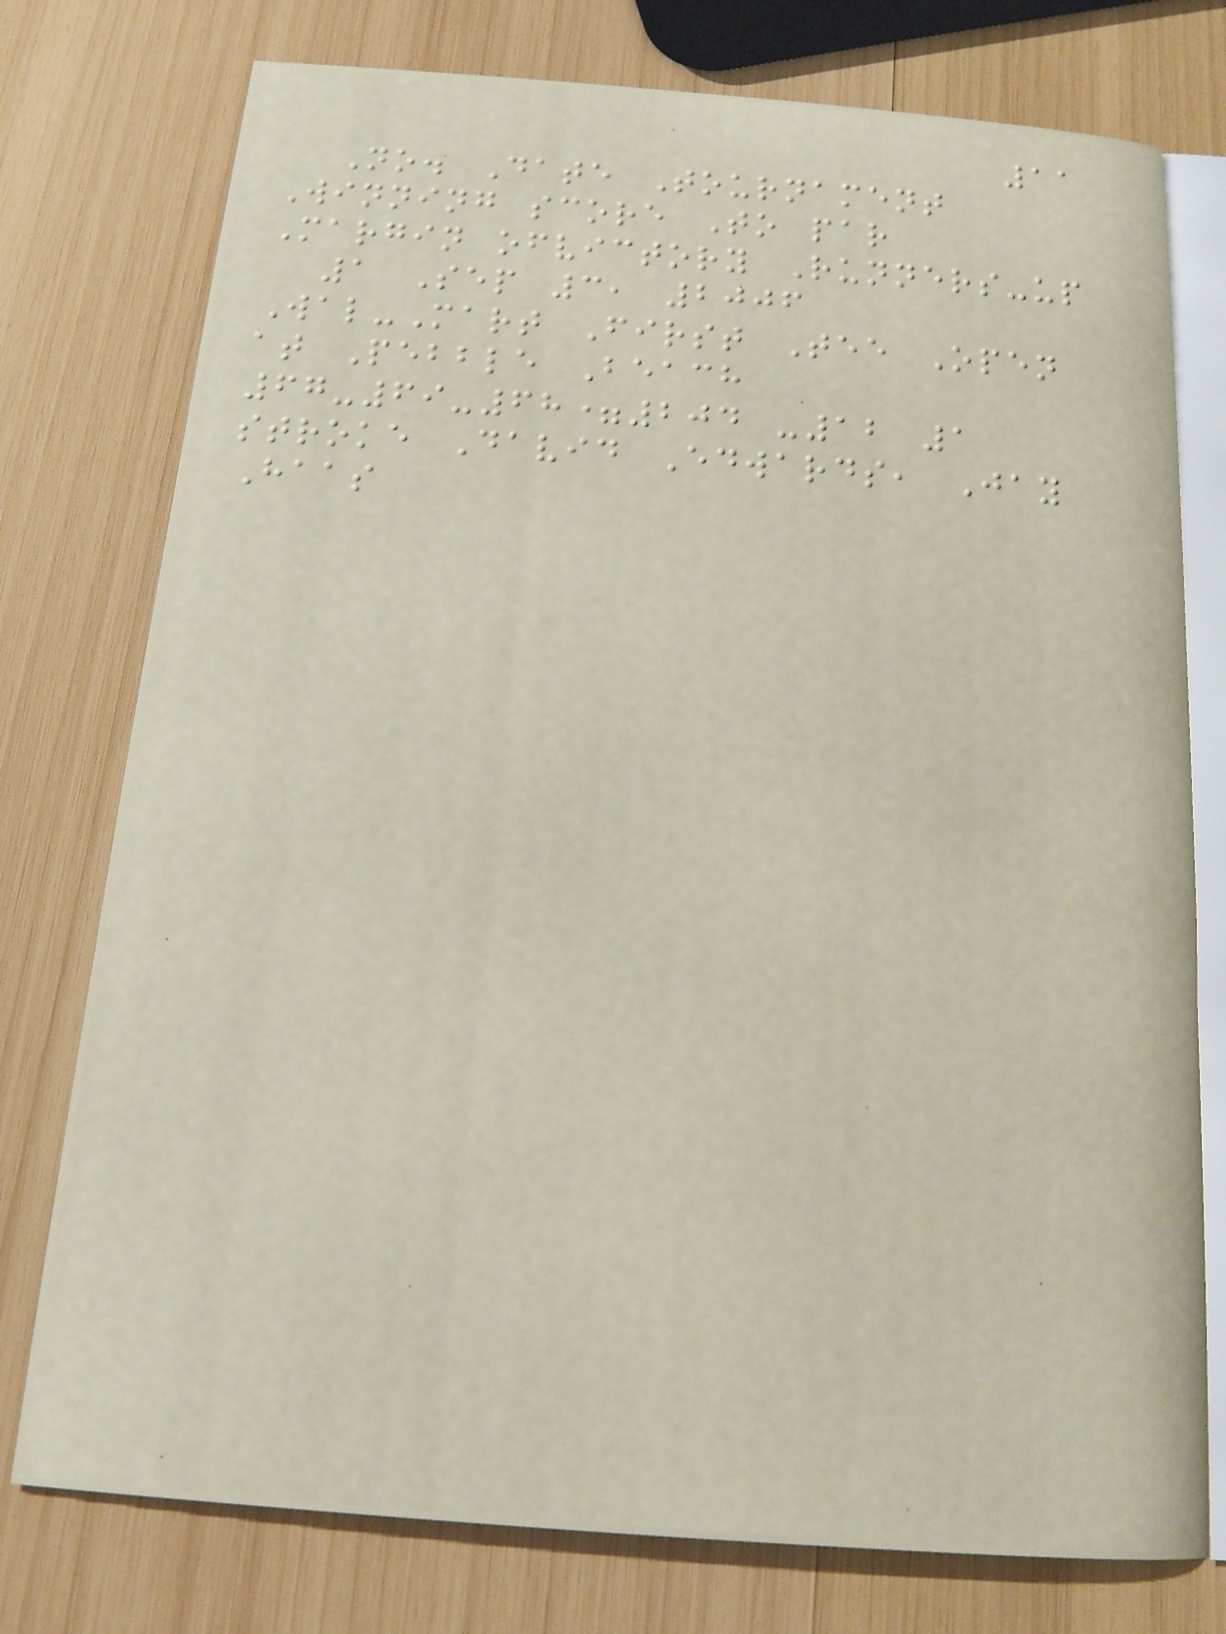11
No. Date Tournament
Winning score To par
Margin ofvictory Runners-up
1 Sep 3, 2006
Wal-Mart First Tee Open
at Pebble Beach
67-69-68=204 -12 1
stroke David Edwards, Jay
Haas
